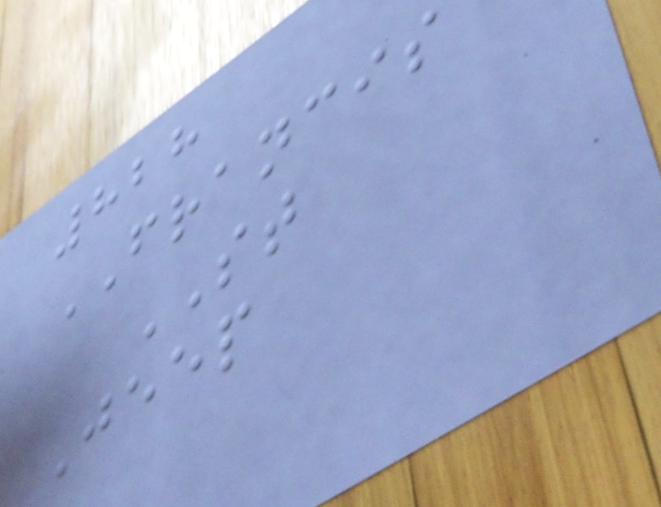828
FRANCIS
ST
Jeep
